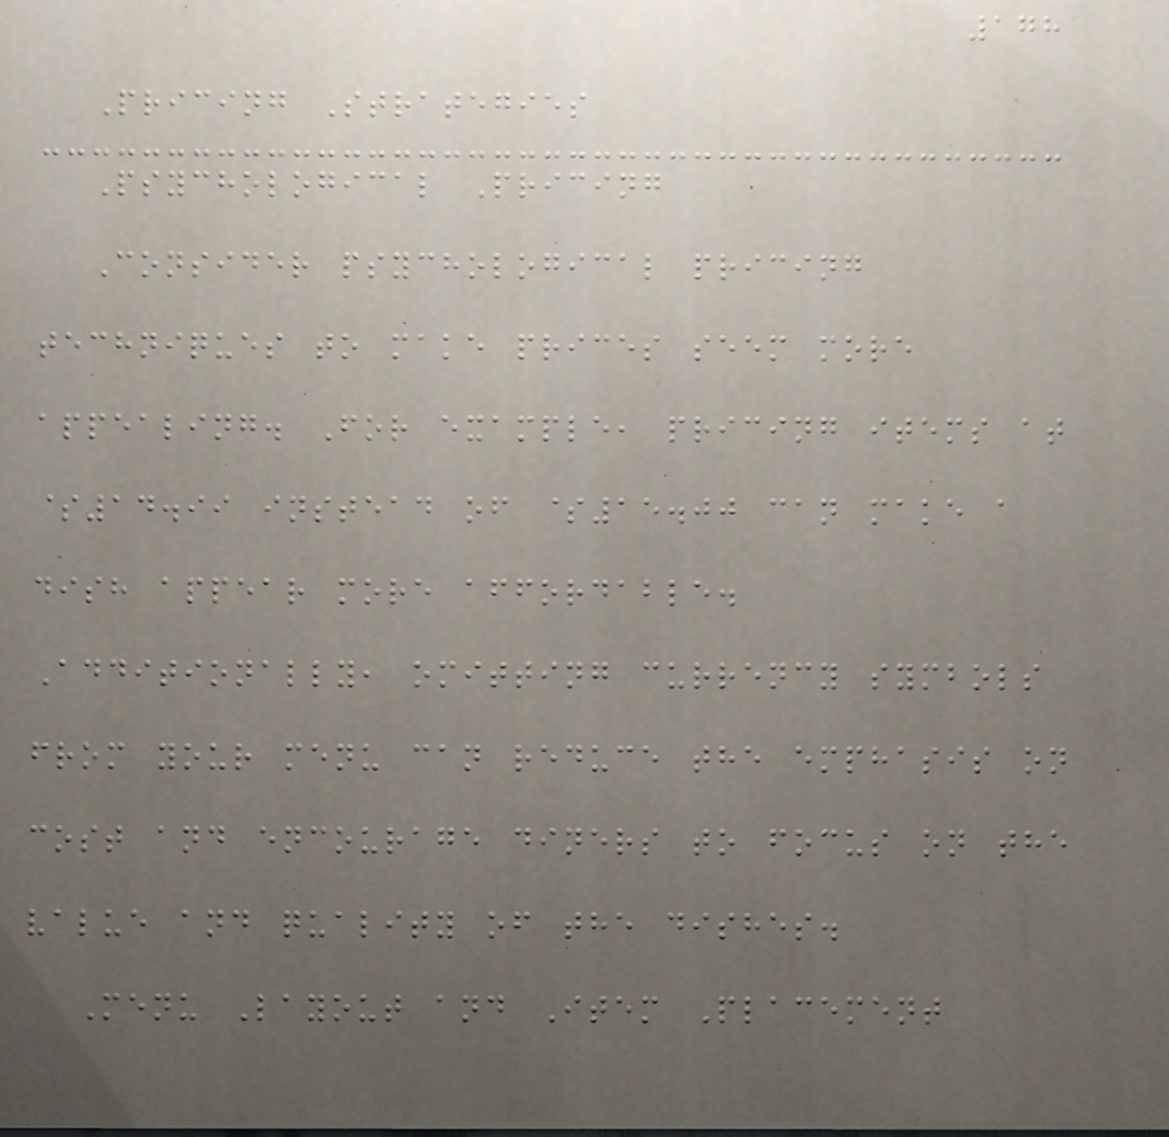178
Pricing Strategies
Psychological Pricing
Consider psychological pricing
techniques to make prices seem more
appealing. For example, pricing items at
$14.99 instead of $15.00 can make a
dish appear more affordable.
Additionally, omitting currency symbols
from your menu can reduce the emphasis on
cost and encourage diners to focus on the
value and quality of the dishes.
Menu Layout and Item Placement
